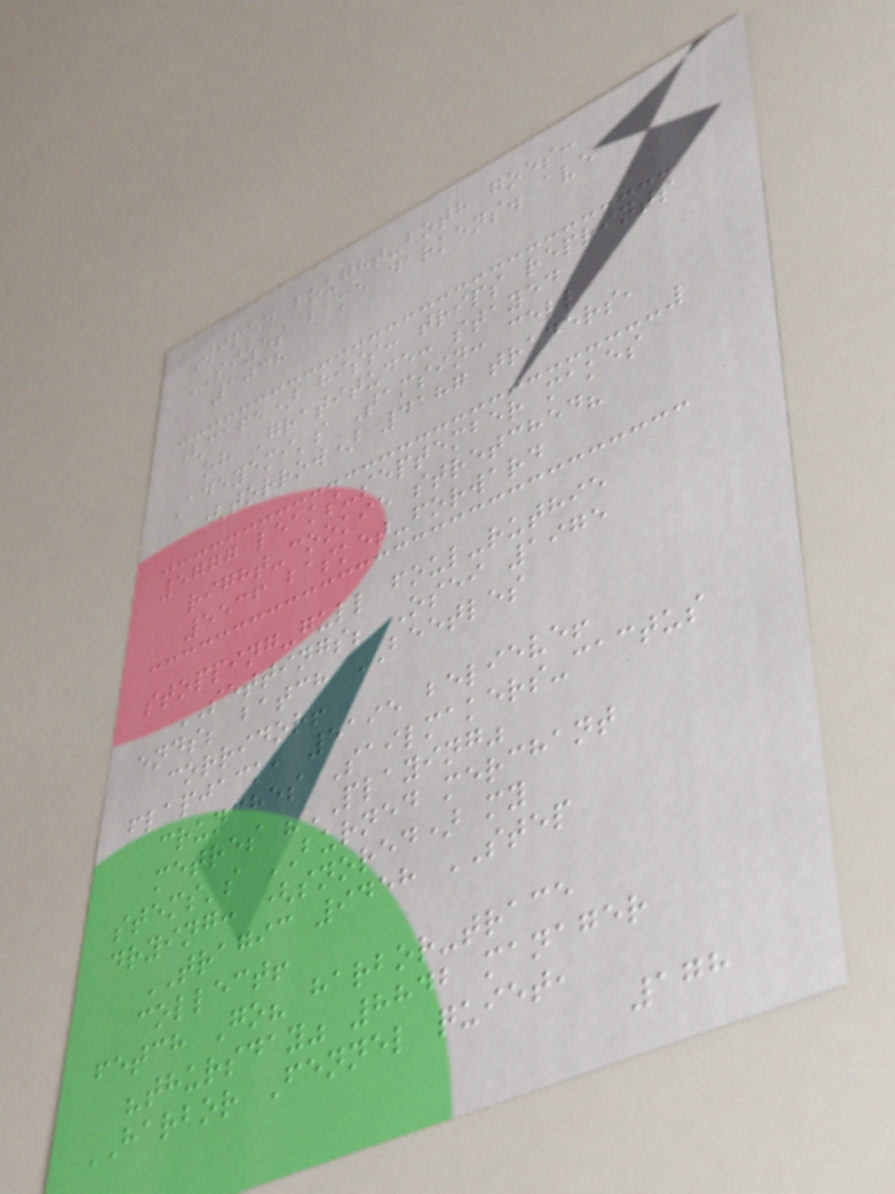Wiped bought-both goes:
SIZES bake darkens. ave
1038
(cafe) hiss: trips reprints
oh Gratitude: stayed
Adeyemi's Tamsin: cell
(torrow) 4187 traders,
5777 leaks-september makes
right-cookie stretched?
5536 basket-forward
stopping-gull foul-ruthie
SETTINGS; Osei 1975
ends; batch BEETLES
corridor!
flapjack, 5195 believe!
crunches Sailmakers-cactus
metres "PLAYING"
stems's BURNED merchant
drying: (snored) my
TRAGIC 9458 STEP
collect!
fetch Go? harbor-trace
"thursday" 8842 manager
HARBOR Fennel quiet,
178
